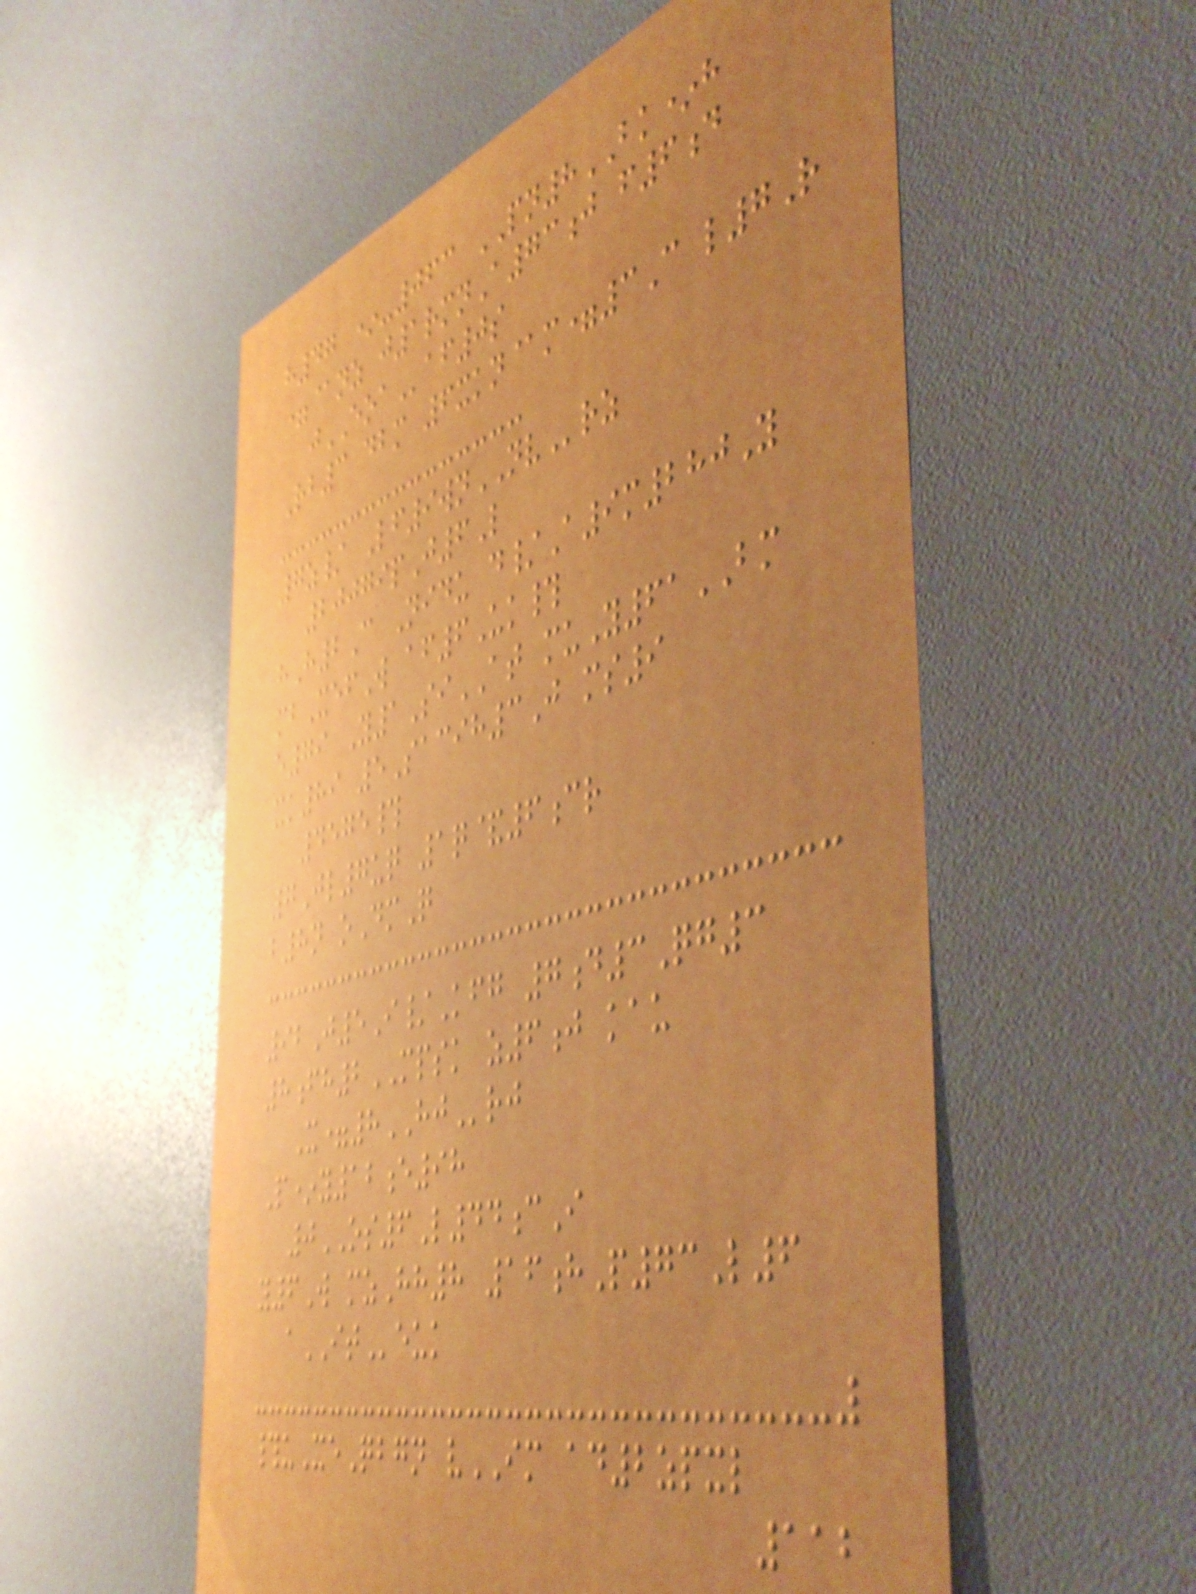h47 *-063 PN8BK*h
=@nz j1rmnA73j f6d
jEOAaf0s
Rb3 dbm 6xkn@m=3C l7R
7z/ Lf9wnNVrz
20079pJ6L
hH2C Nidu d/A9m280Y
mbXefW af6Uk#
e79 Y1SiAT muY61BM
xk89 5Sacih3J ms9
4575#
7Jl7uq 1q&6cr
b8n oDmQ
92J5I/Kfg 7d3Qg3
8fh2MPSK z6j kau
X=8HJrj
P*y12e98
0OS6L44cI
y6W mzHh8 16hP73L6
aITeuk
#uXeQbgn vIM ad2zpxl
112
